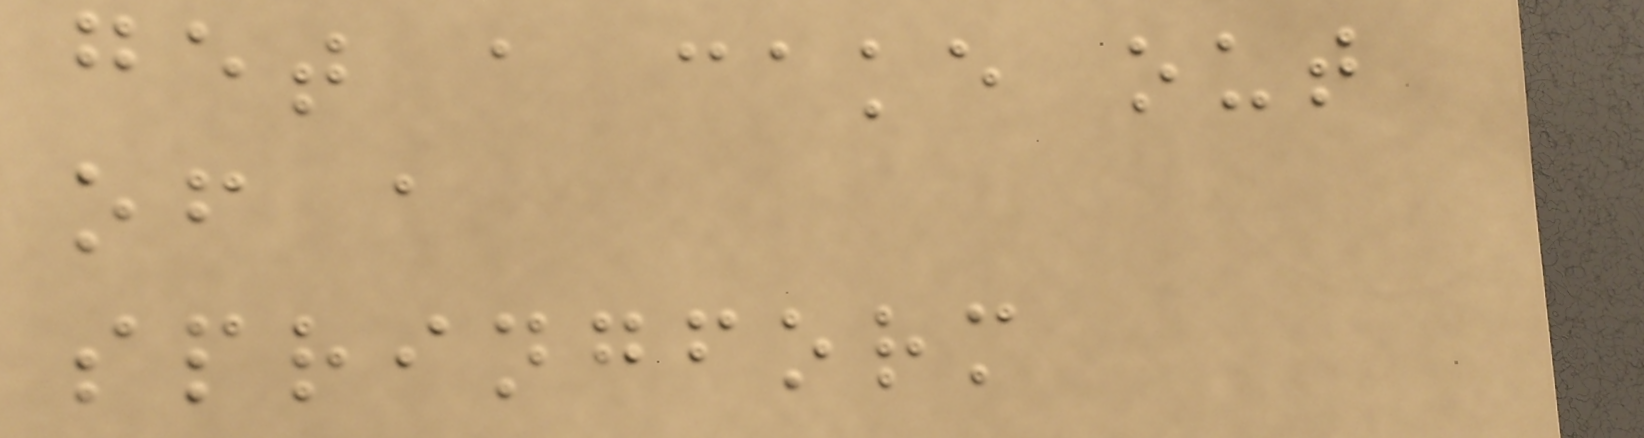get a cake out
of a
springform
